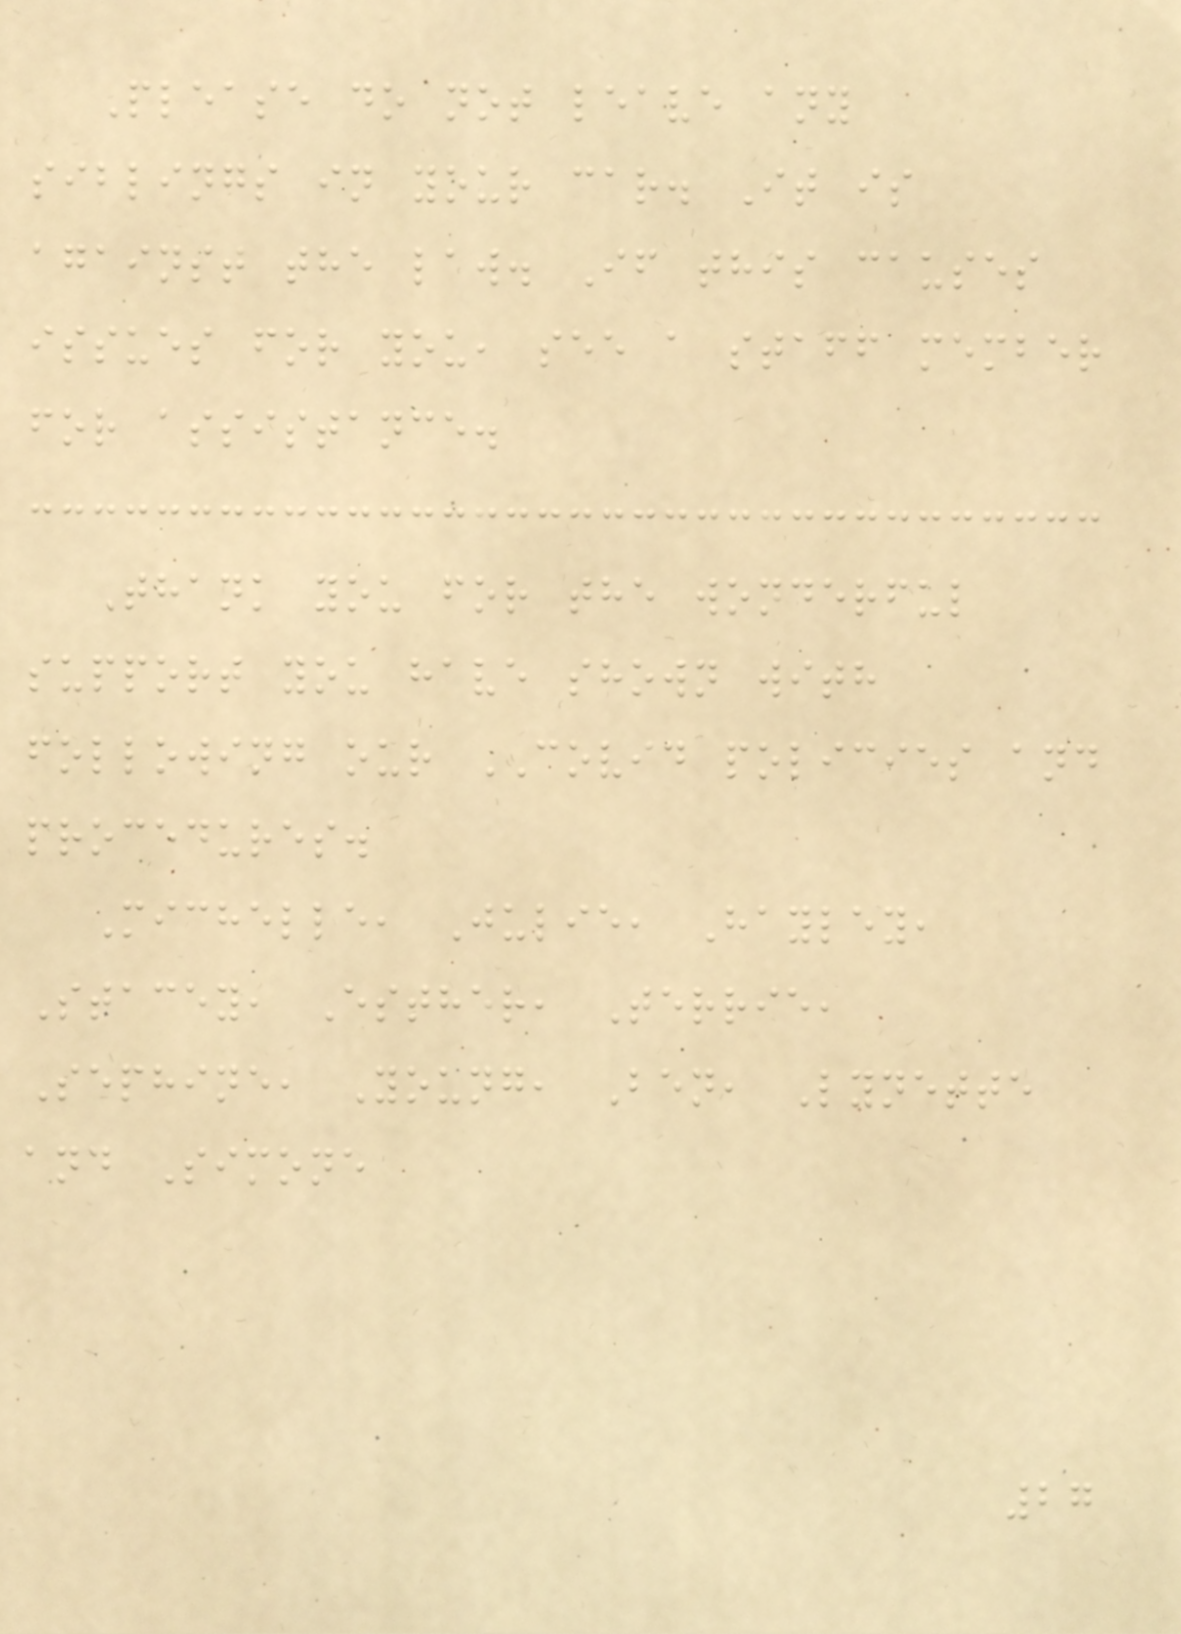Please do not leave any
siblings in your car. It is
against the law. If this causes
issues for you, see a staff member
for assistance.
Thank you for the wonderful
support you have shown with
following our COVID policies and
procedures.
Michelle, Julie, Hayley,
Stacey, Esther, Terrie,
Sephine, Young, Ben, Lynette
and Simone
27
